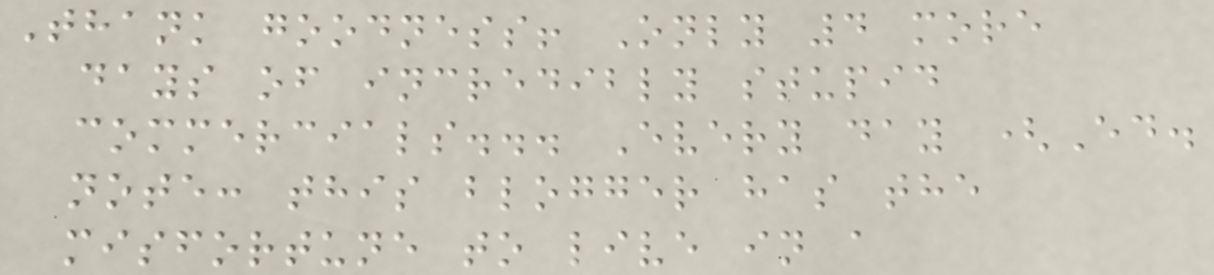Thank goodness! Only 4 more
days of incredibly stupid
commercials... Every day (Ed.
note: this blogger has the
misfortune to live in a
